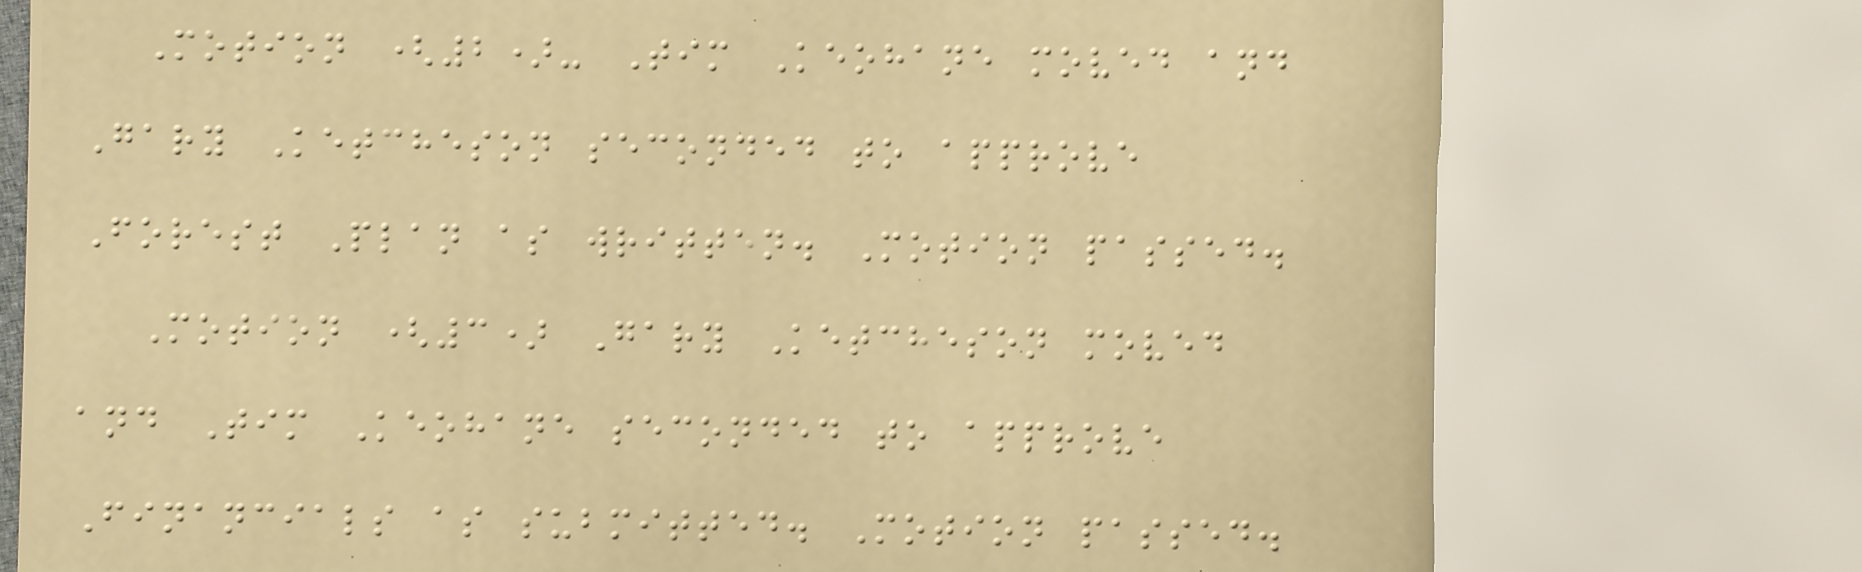Motion (2)- Tim Keohane moved and
Gary Ketcheson seconded to approve
Forest Plan as written. Motion passed.
Motion (3) Gary Ketcheson moved
and Tim Keohane seconded to approve
Financials as submitted. Motion passed.
